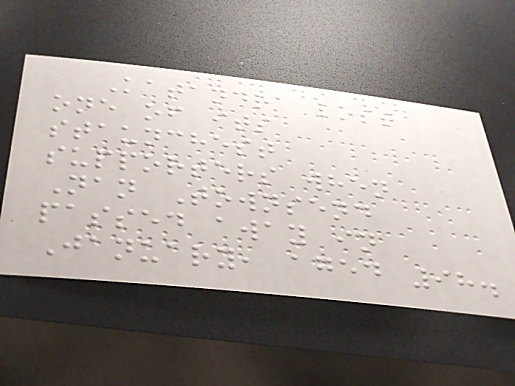Katandra lost
one of its
staunchest
supporters when
Nan Townsend
passed away in
January, aged 98.
